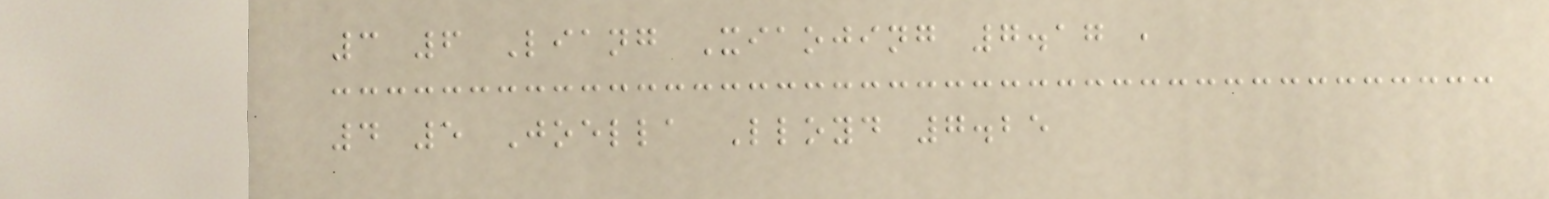3 6 Liang Xiaojing 7.17 ,
4 5 Joella Lloyd 7.25
